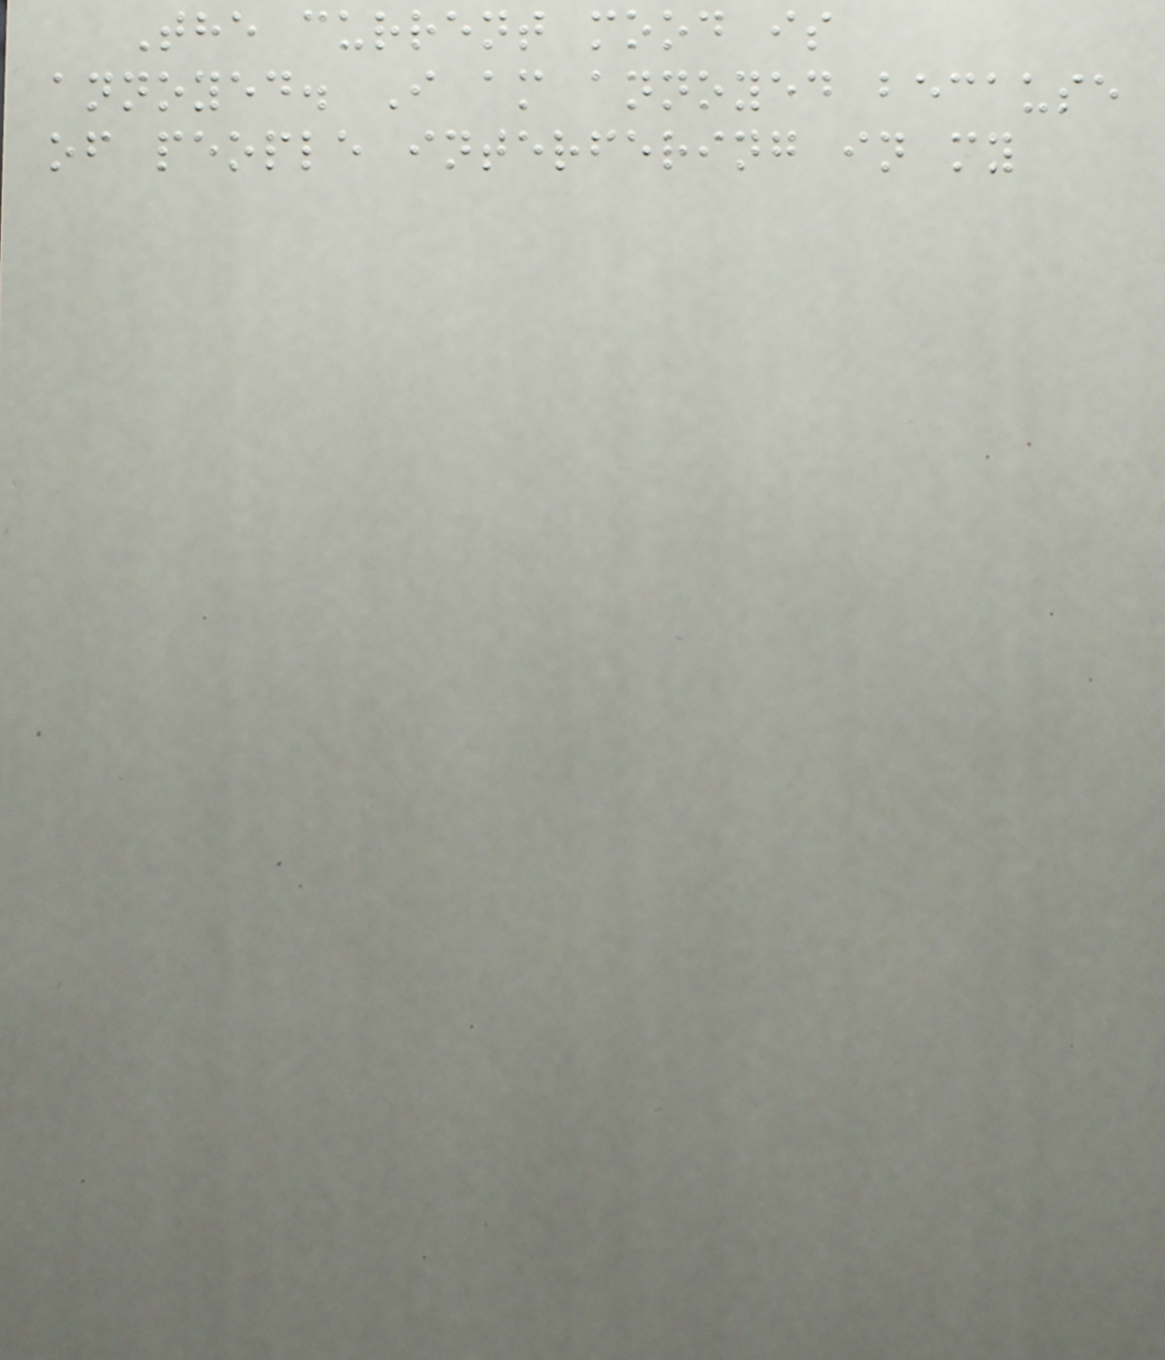The current mood is
annoyed. I am annoyed because
of people interfering in my
